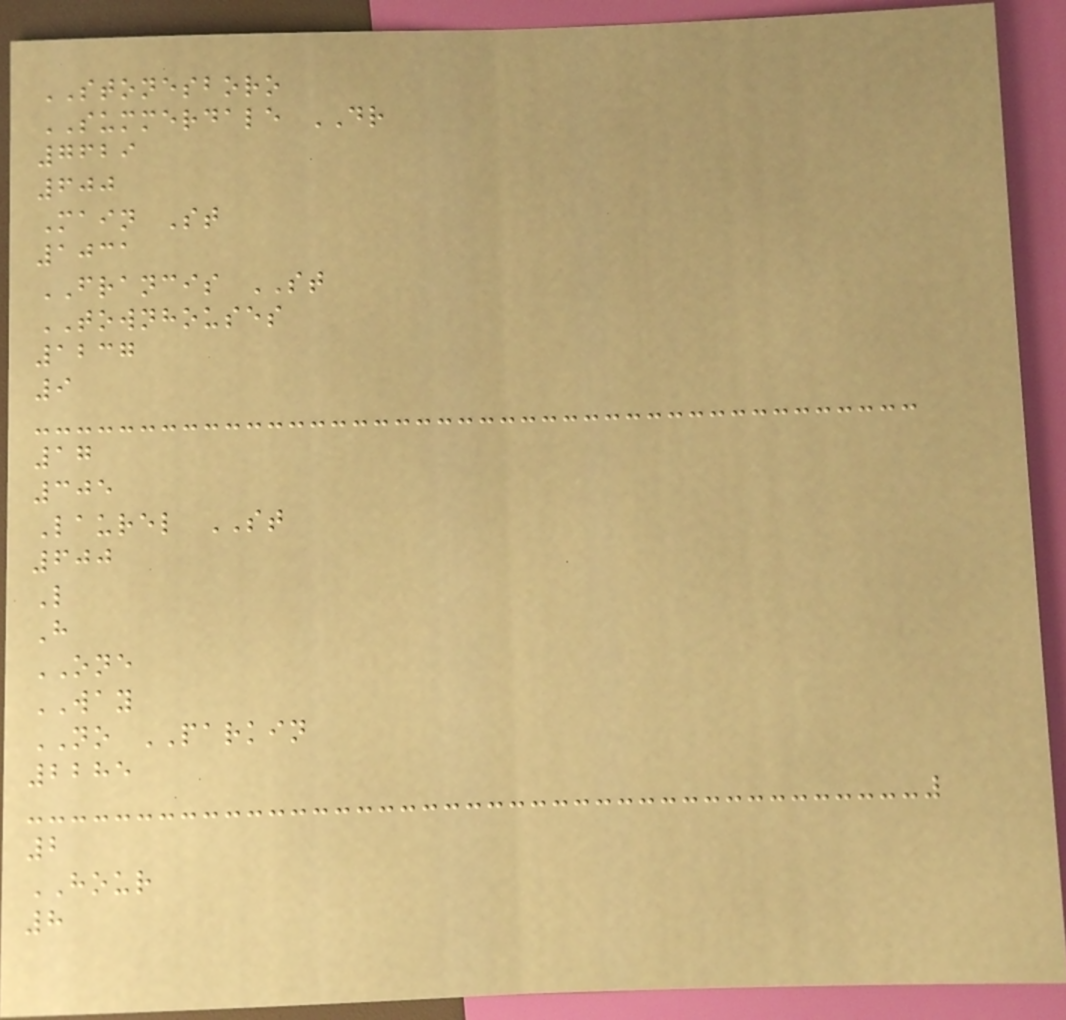STONESBORO
SUMMERDALE DR
7629
600
Main St
1031
FRANCIS ST
TOWNHOUSES
1237
9
17
305
Laurel ST
600
L
H
ONE
WAY
NO PARKIN
2285
2
HOUR
8
